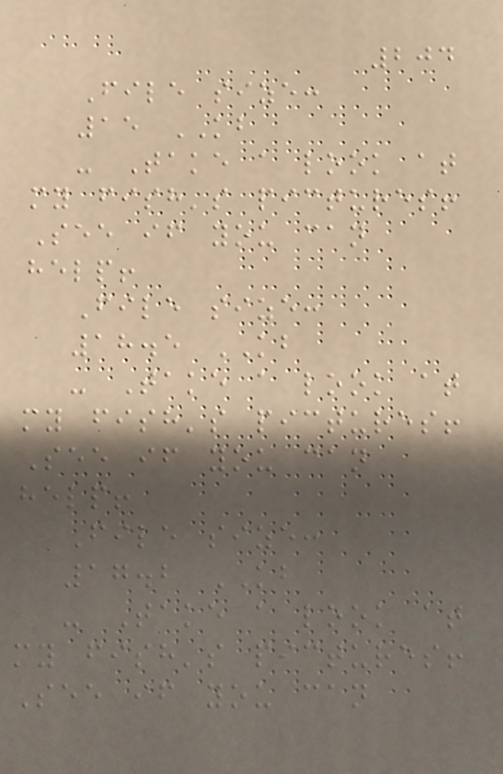204
File size:
15 KB
- Take a look at
my fish's pictures!
See if you can
help!
File size:
18.5 KB
- Take a look at
my fish's pictures!
See if you can
help!
File size:
17.2 KB
- Take a look at
my fish's pictures!
See if you can
